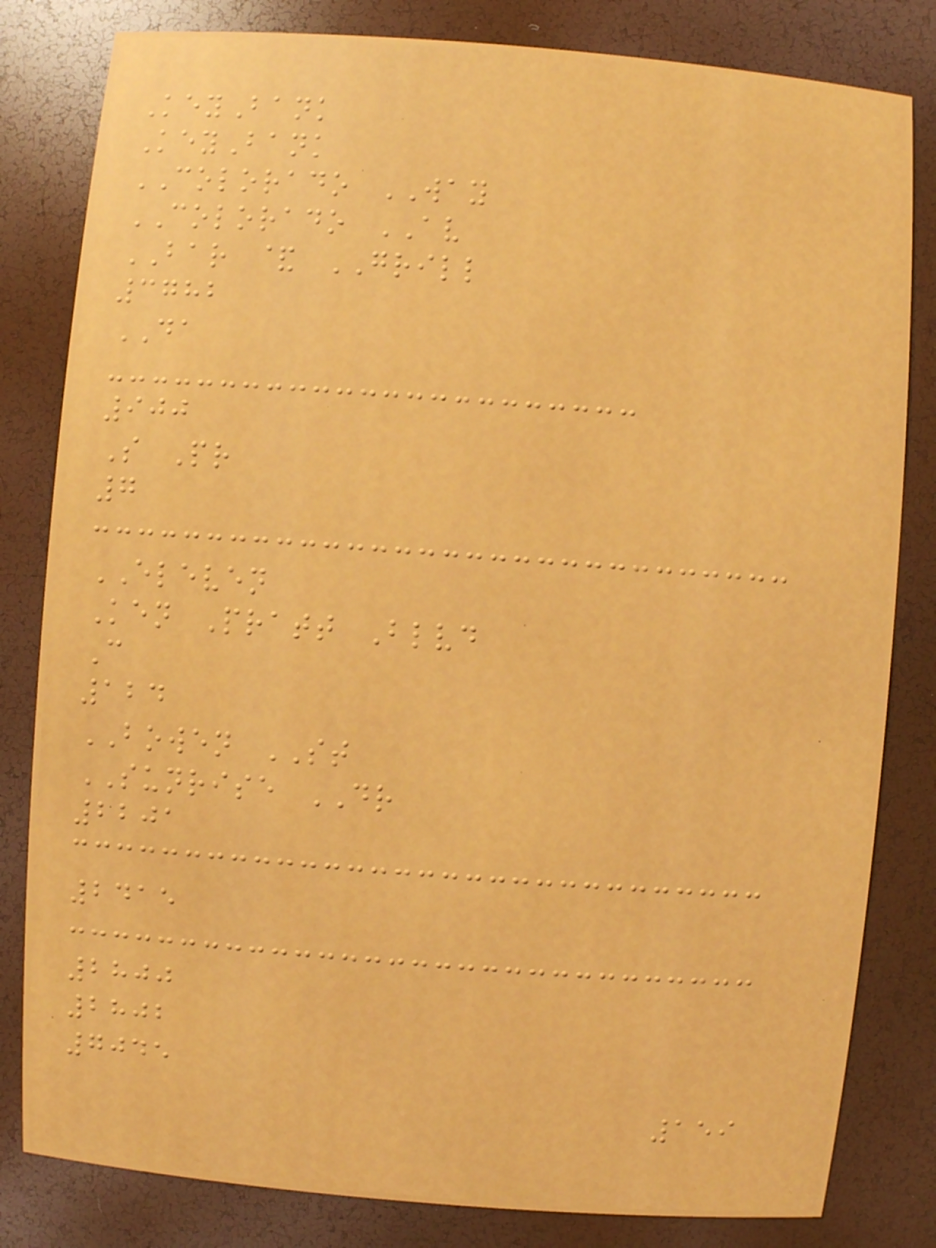KeyBank
KeyBank
COLORADO WAY
COLORADO AV
BAR & GRILL
3782
DA
900
S Pr
7
ELEVEN
Ken Pratt Blvd
C
124
BOWEN ST
SUNRISE DR
2201
2415
2800
2802
7045
159
